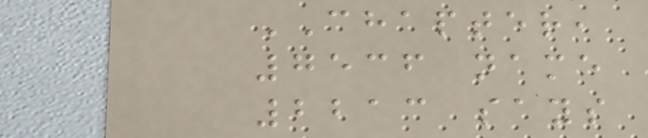CHAPTER,
7536 name
2213 says
